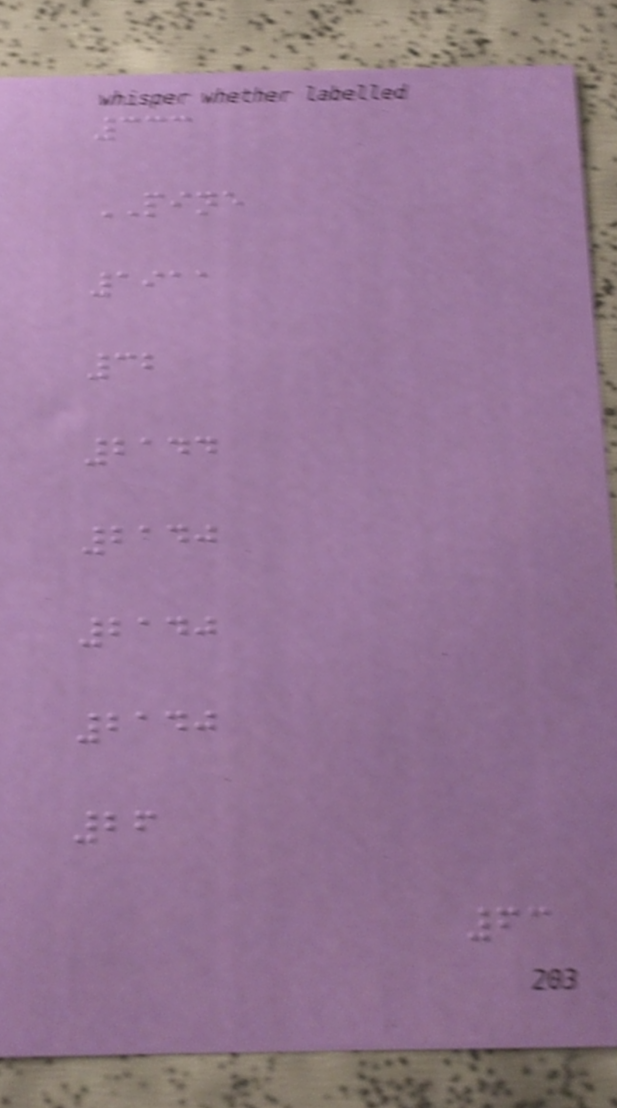333
PINE
1911
32
2144
2140
2140
2140
26
63
